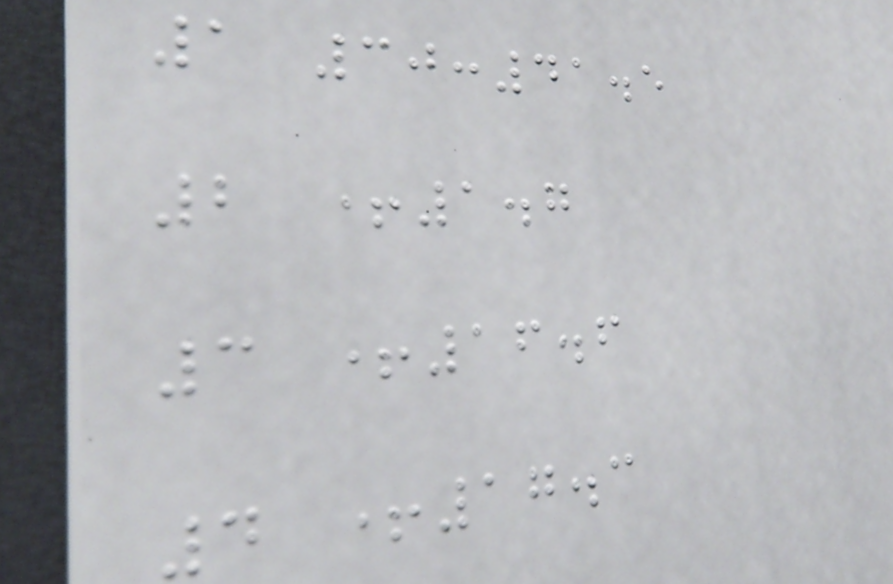1 30:41.5
2 +1.7
3 +16.6
4 +17.3
